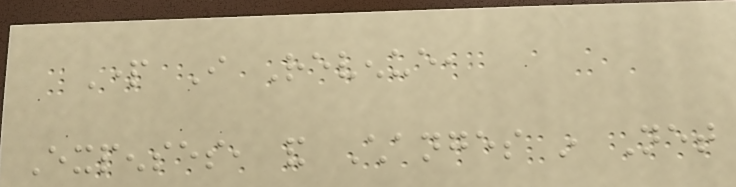Part I Revenue,
Expenses, and Changes in Net
